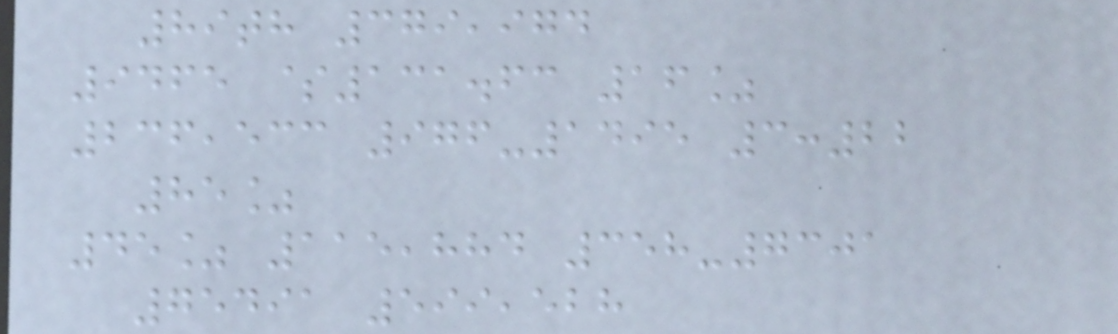89th 379,974
9465 $131.63 16%
236,533 976-1495 3:22
85%
45% 115,884 358-7301
75491 599,528
